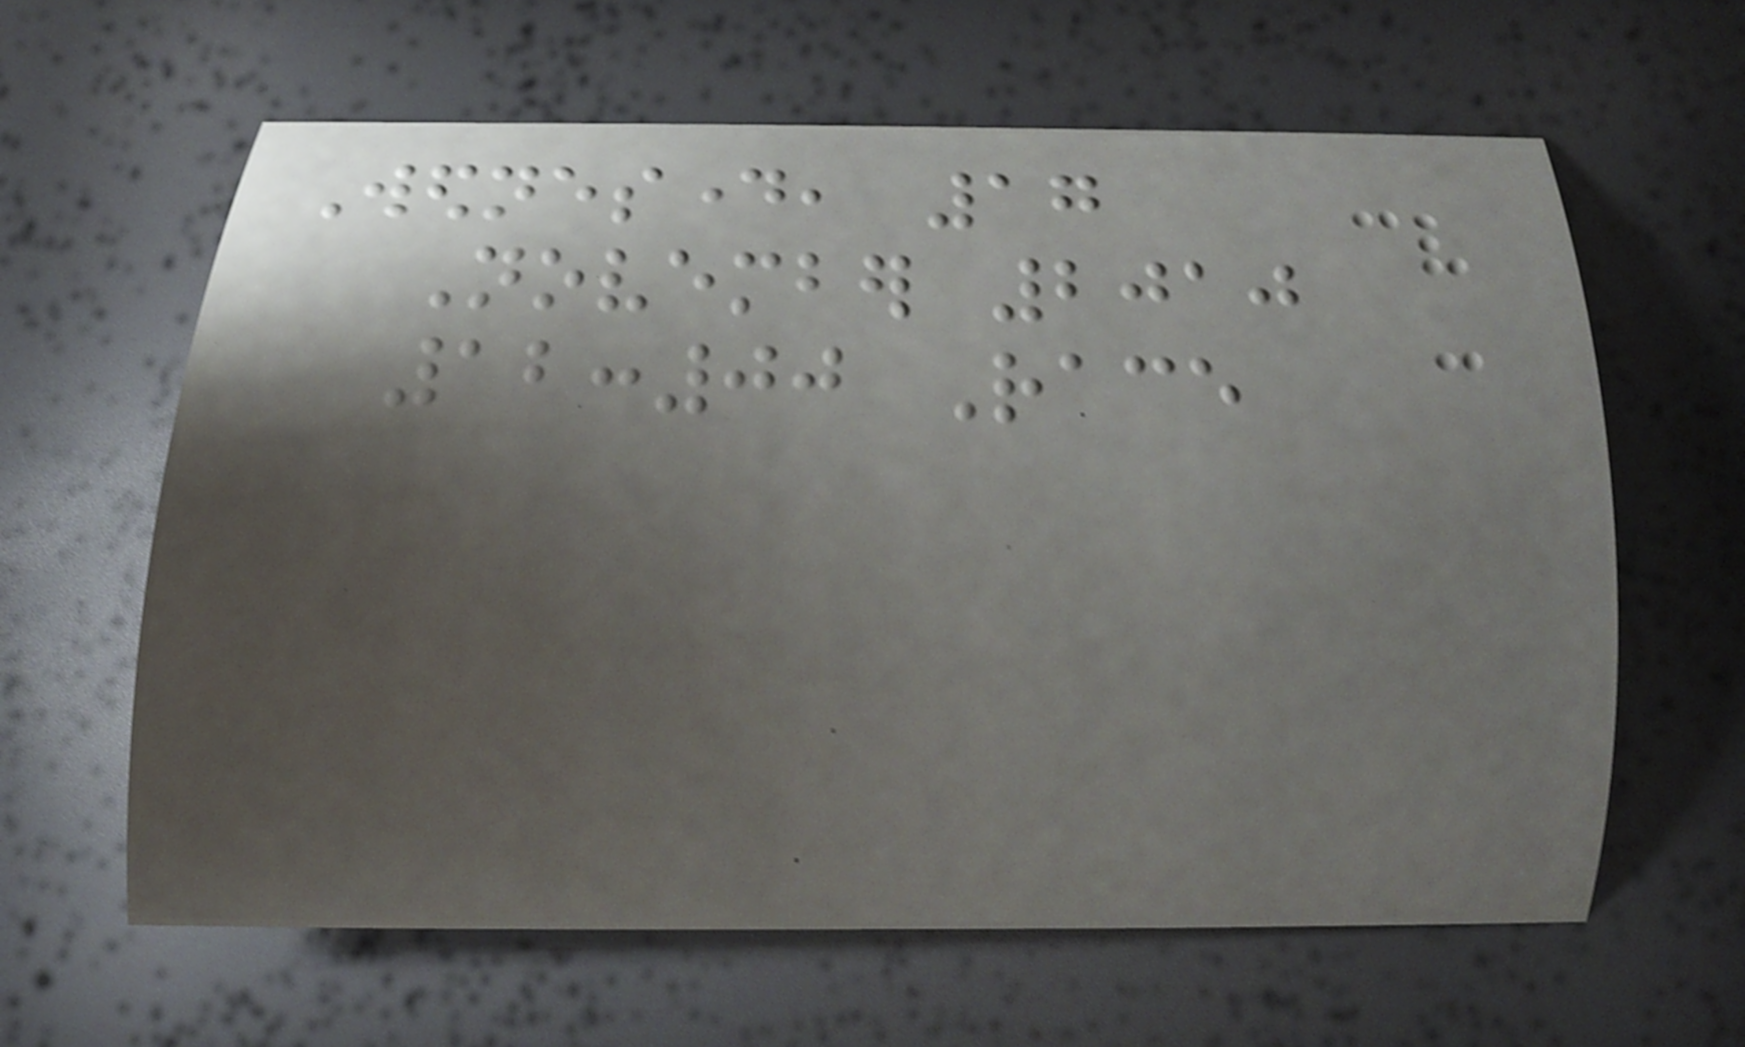Wednesday, 17
November 2010
12:00 Race
